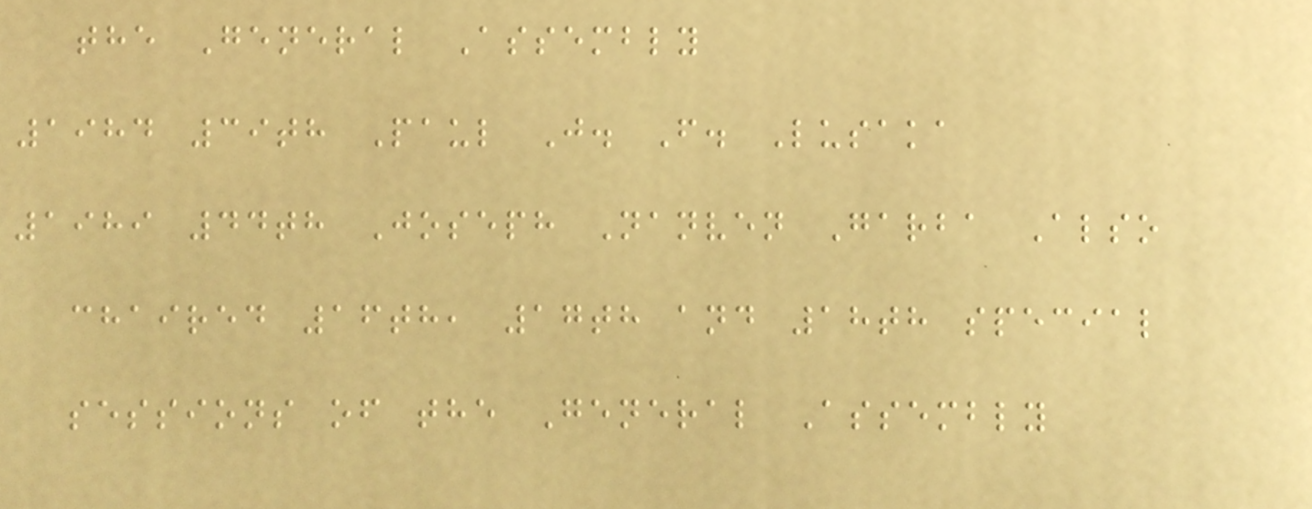the General Assembly
1984 39th Paul J. F. Lusaka
1989 44th Joseph Nanven Garba Also
chaired 16th, 17th and 18th special
sessions of the General Assembly
